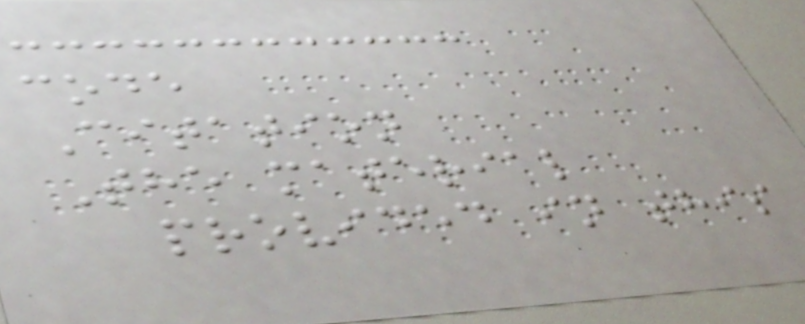code
Citation
The material
provided in this
